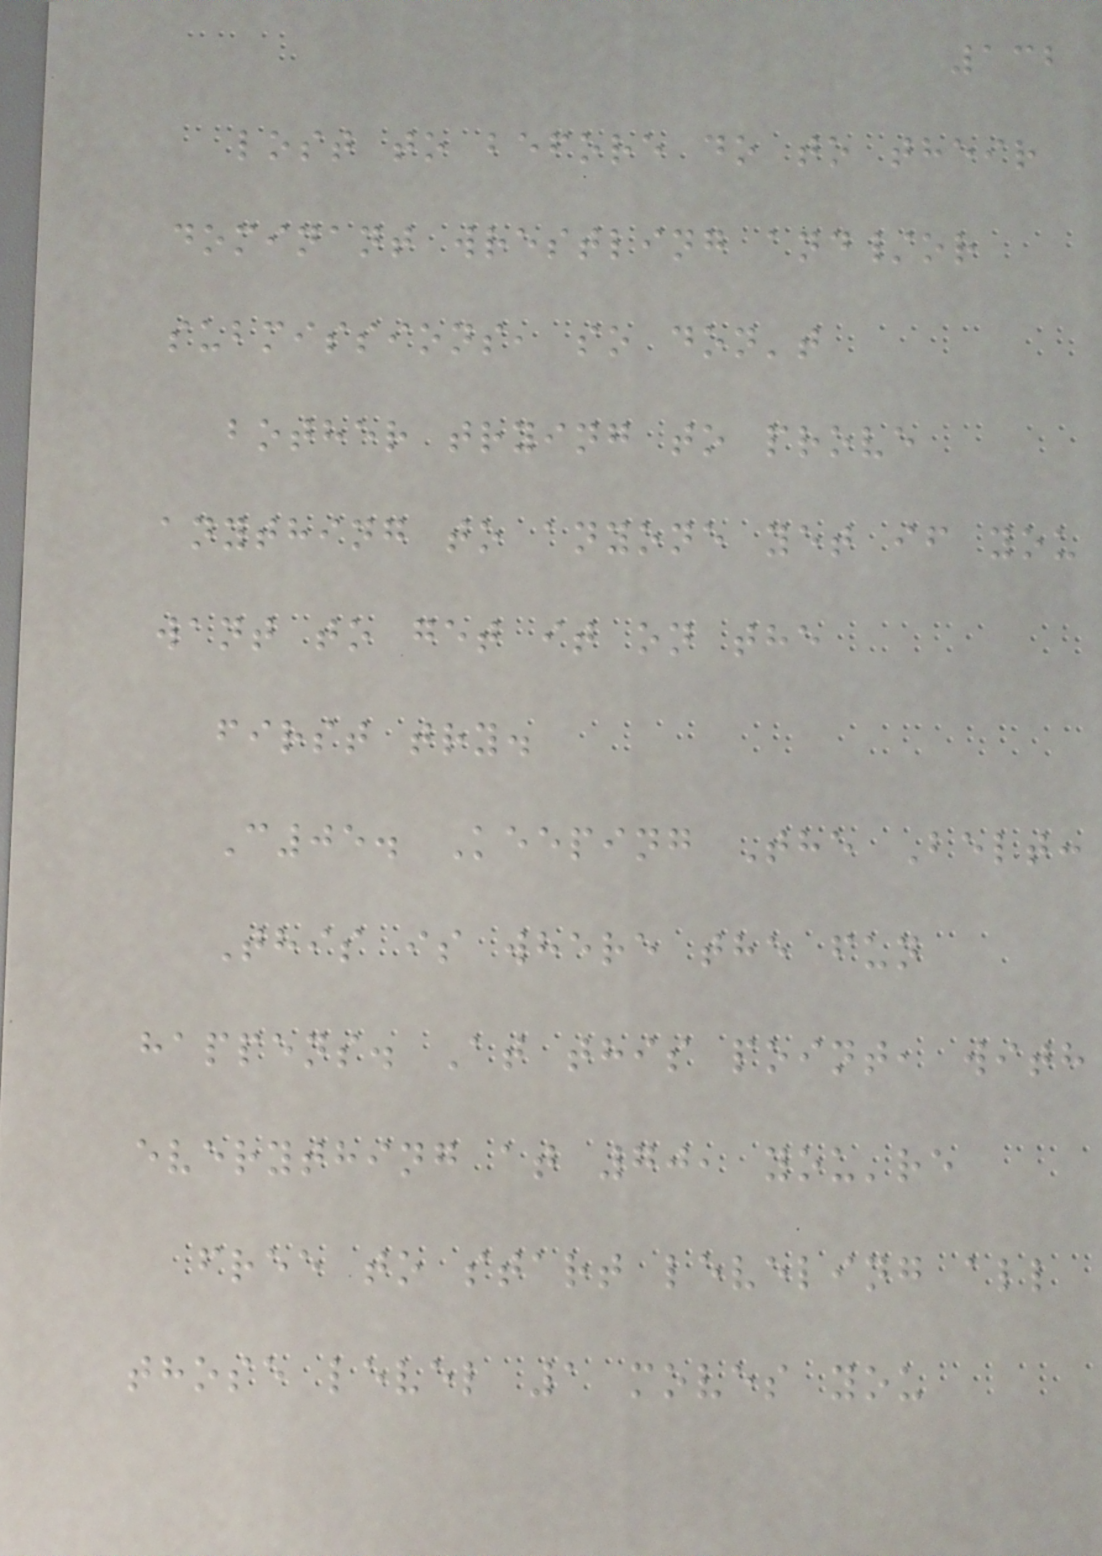132
lost to before do to their
dominant wrestling and/or
submissions, so don't
bother trying to prove
anything to anyone yet if you
want to get it on the
first try.
C05. Keeping The Belt:
This is where the fun
happens. At this point, with
everything at 70, you're
free to start leveling all
those level 1 moves you
